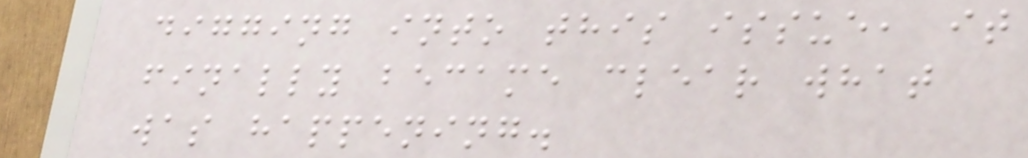digging into this issue, it
finally became clear what
was happening.
